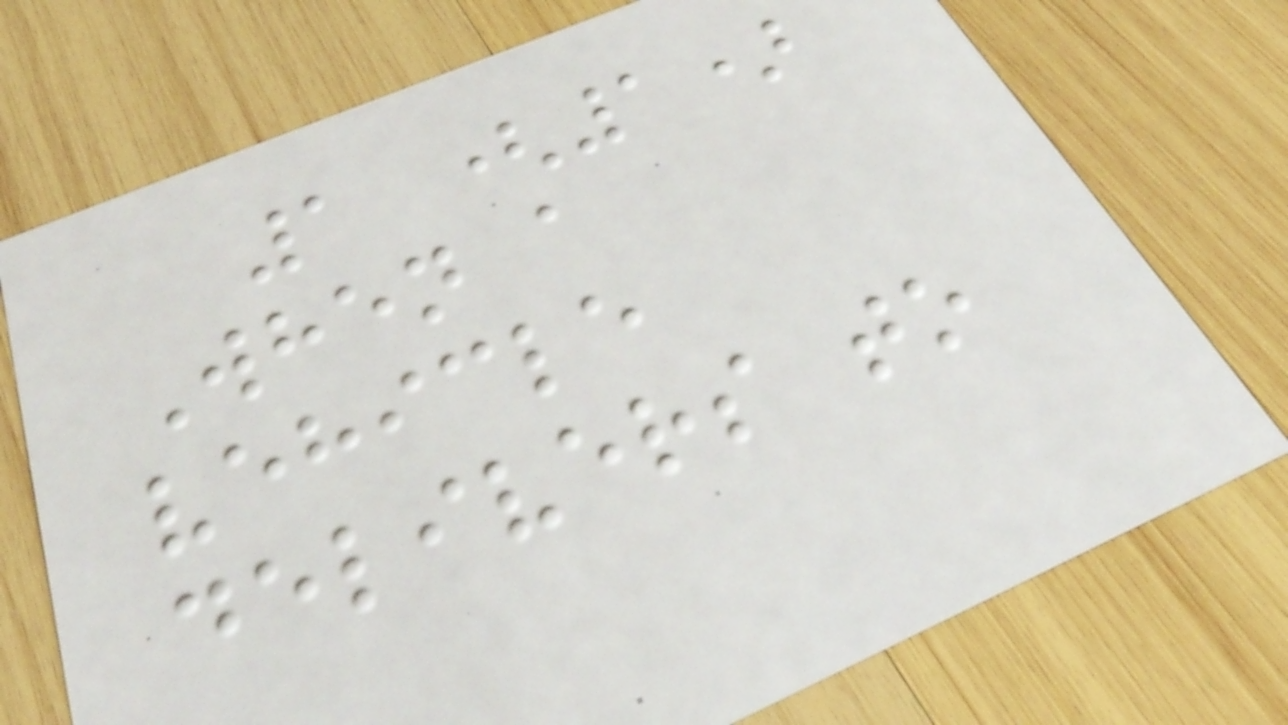1 (1)
When a
vehicle
delivers to
